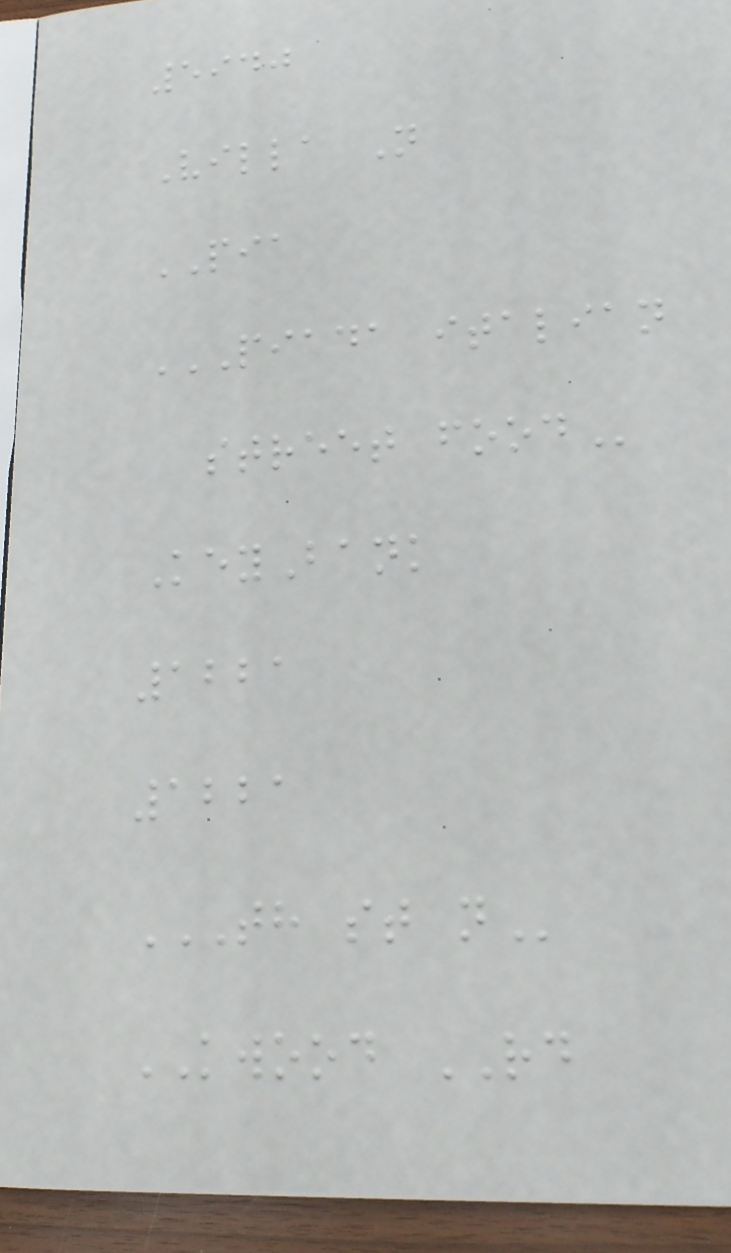5940
Villa N
PIA
PIADA ITALIAN
STREET FOOD
KeyBank
1221
1221
TH ST N
KWOOD RD
